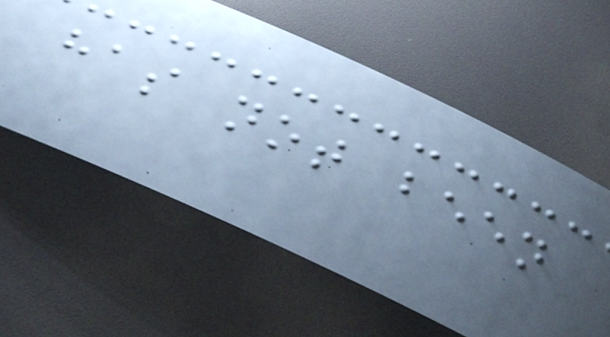has not been
